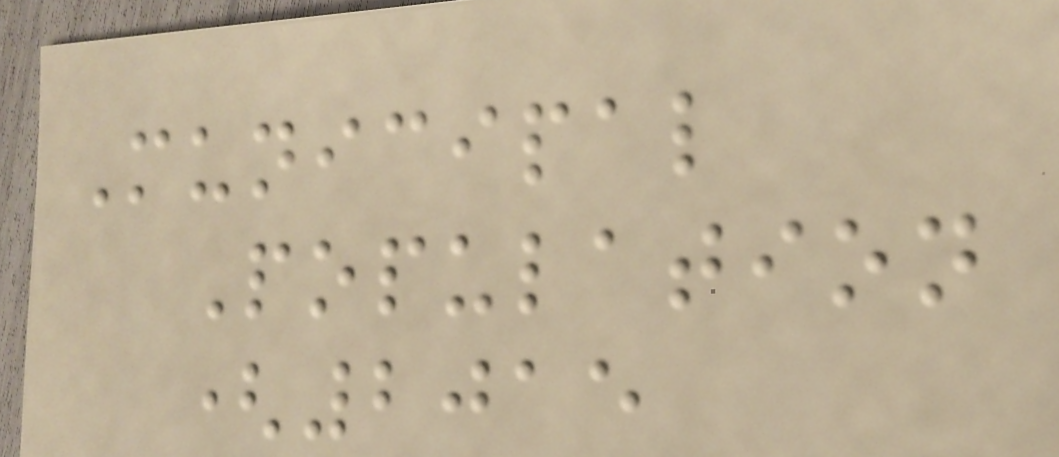Municipal
Population
(2015
